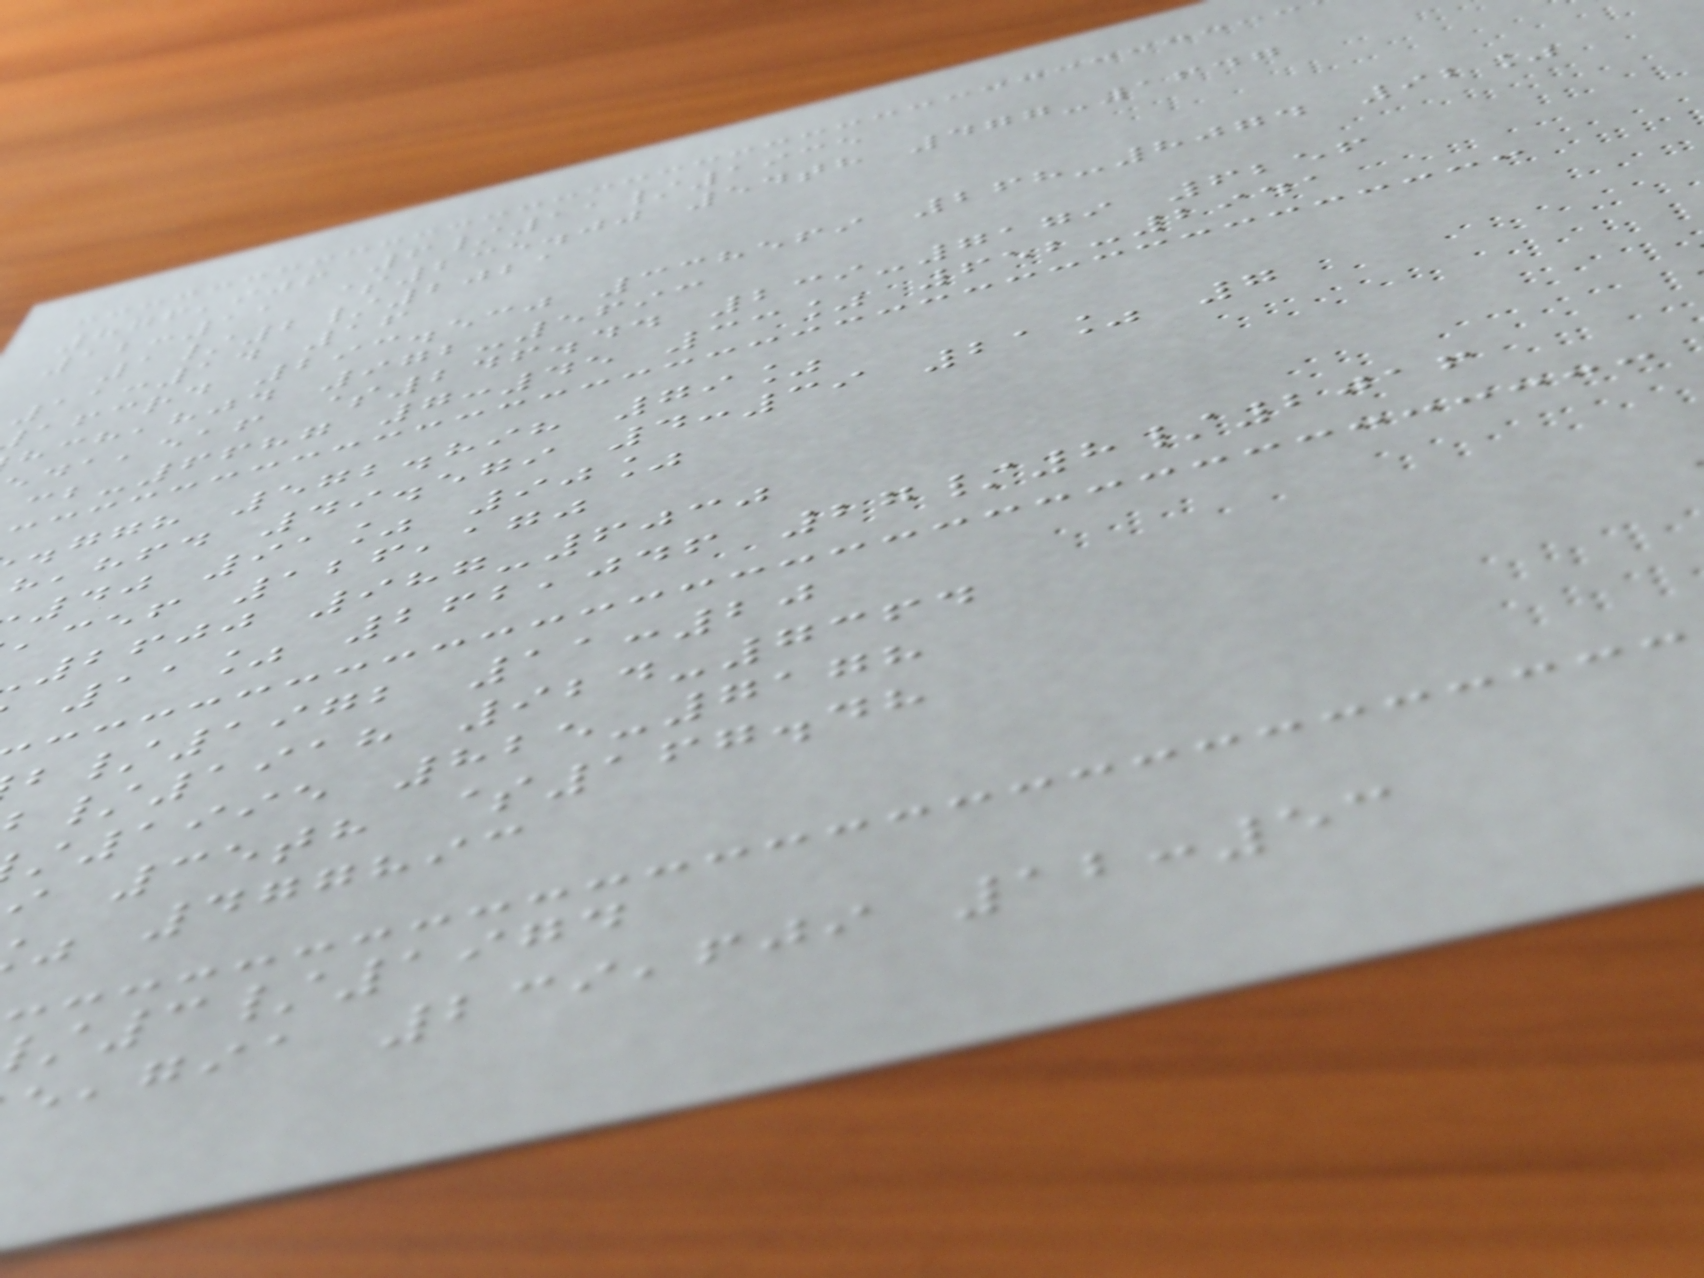876,906 6/11/1935
12:11 $235.00 54th 477-1647
1/2/2021
11:14 16
afcrd 293.530 338569 268-8074 92%
,hjd 972-5693
,eaf $246.44 239-7179 6256
-6687 7:45 33% 652-2941
.ggh 572.898 79%
,hfd 49.579 4:39 21% 7
40 91% 90%
,cef 126,170
2600 987-6030
11% 262,046 27/8/2016
/1972 11:20
/1918 924-7364
1995 825-7178
i 35th $167.48
477893
3/1974
,gia 239,609 12:53
